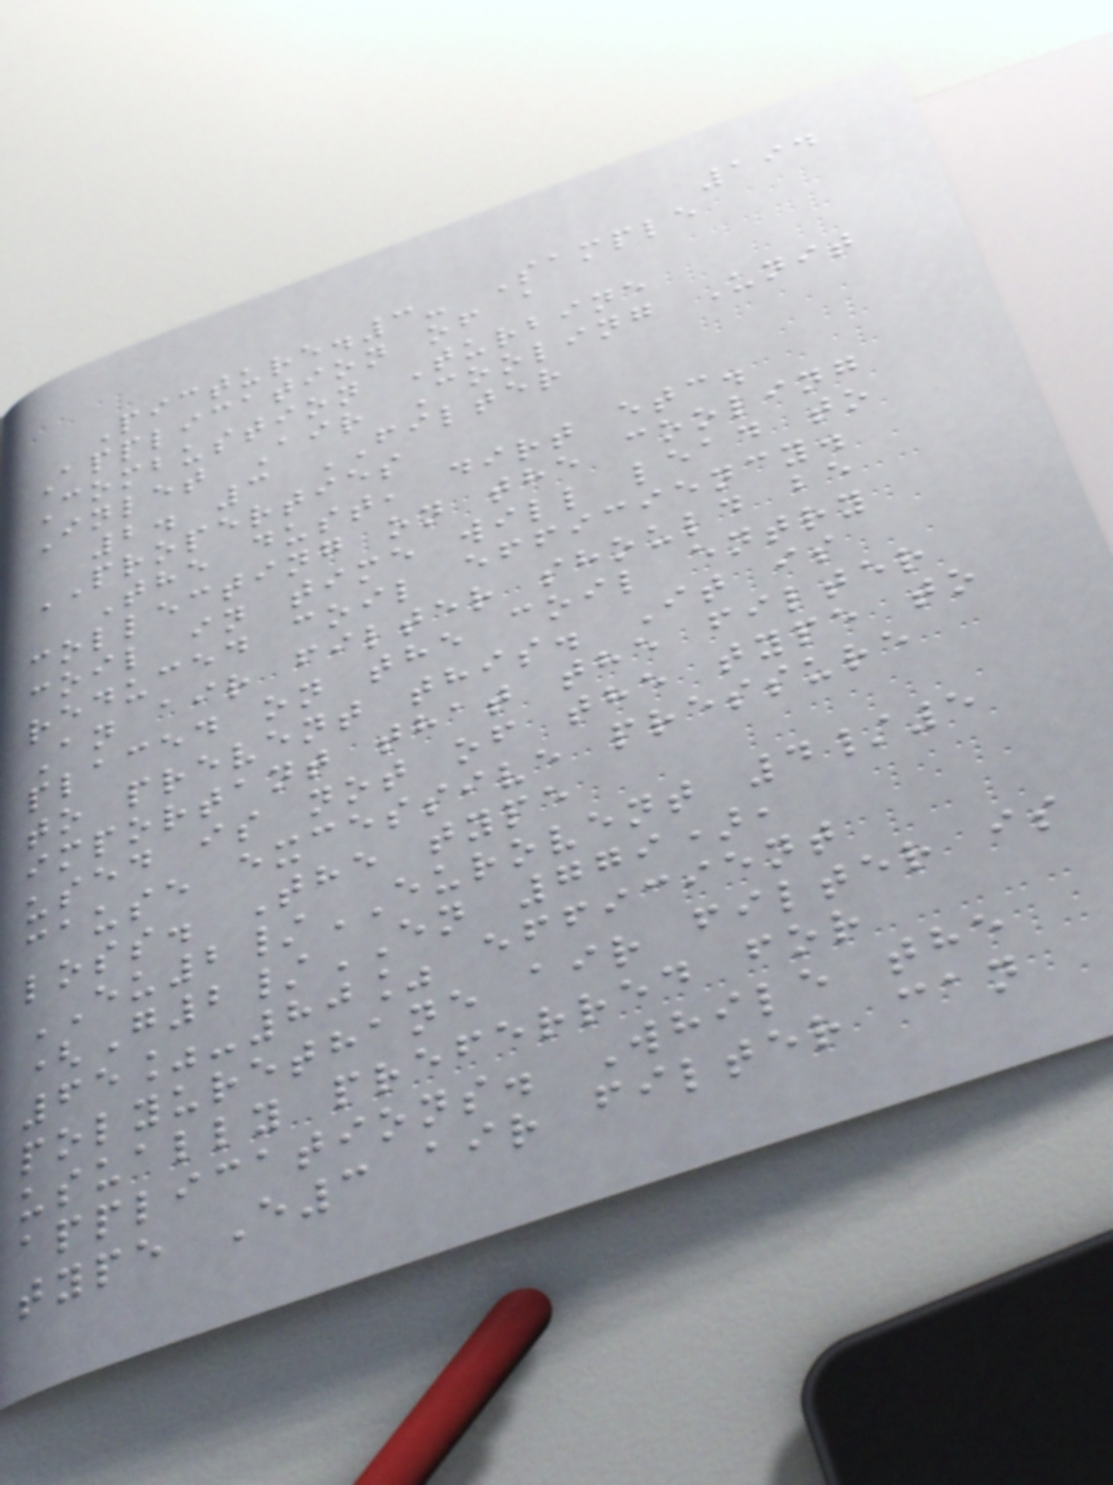194
Picture.3- Sample
Application of a
Combustion Turbine
Inlet Air Cooling Unit
2. 3 FILTER
PROPERTIES
The dust, dirt etc.
collecting on the cooling
coil in time will lead to
reduced coil efficiency.
An air filter should be
placed on the coil entry
to prevent this. It is
important that the filter
used is not of the type to
cause excessive pressure
loss. The type
EU2/EUROVENT 4/5
(G2/EN 779),
65%-80% efficient
polyurethane air filter is
usually preferred for
applications. While the
type E3 air filter can
